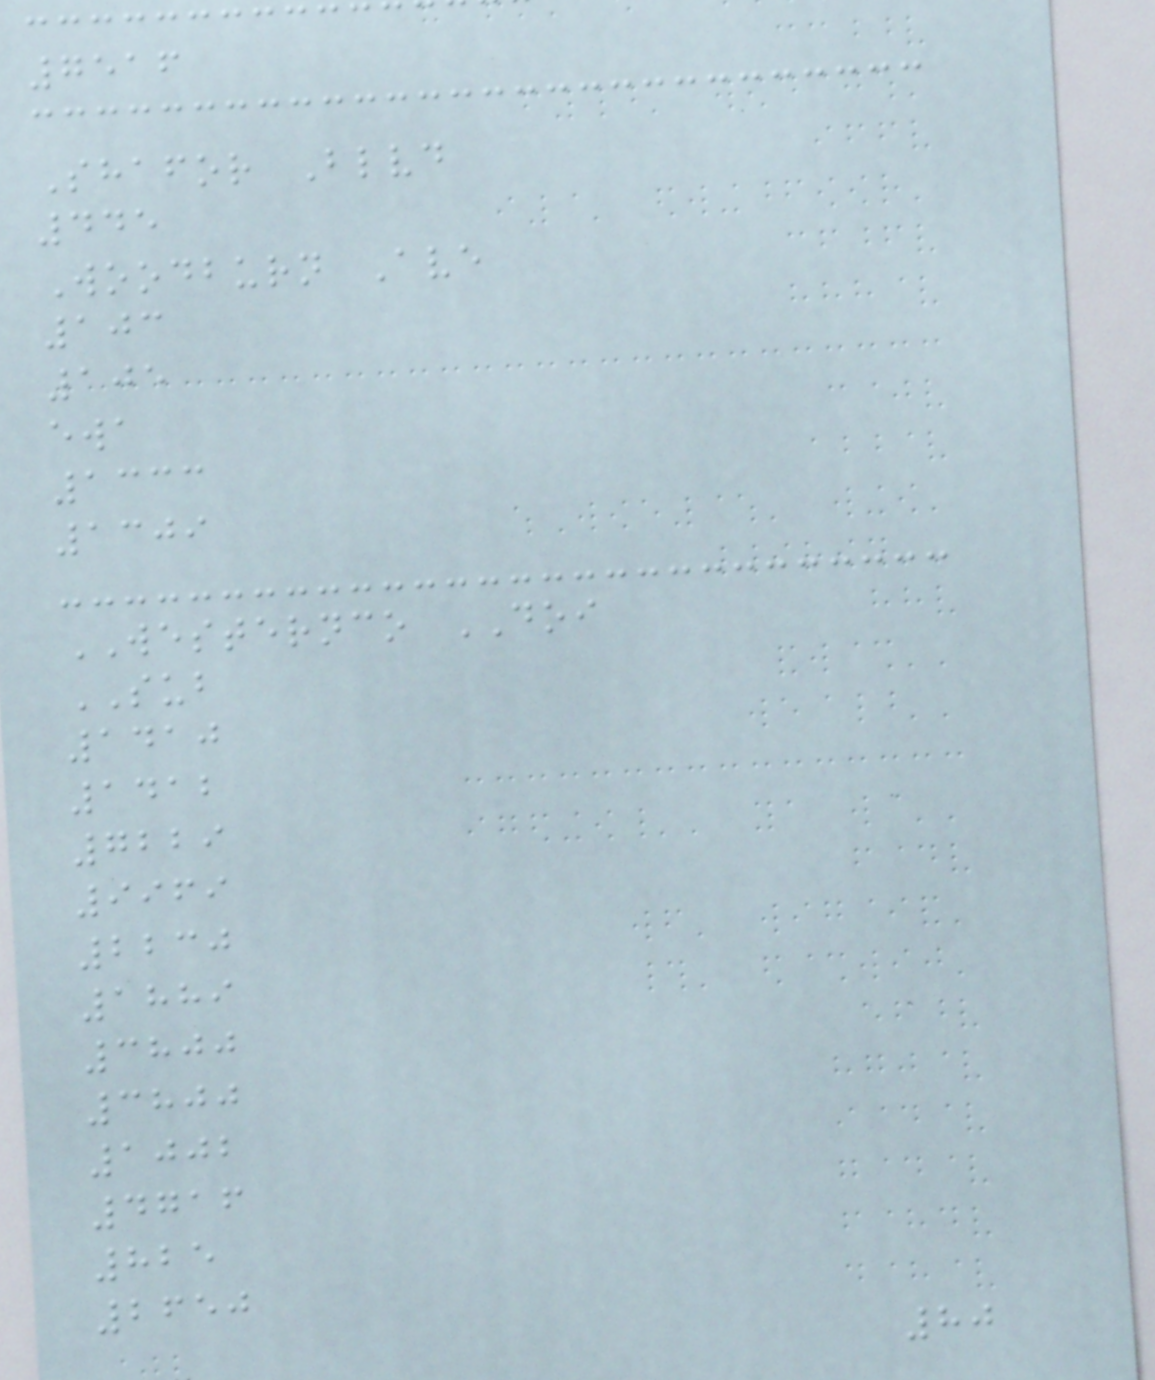7516
Shafor Blvd
445
Woodburn Ave
103
105
ewa
1333
1309
WESTERNCO DOI
SUB
1410
1412
7229
9969
2230
1889
3800
3800
1002
4716
825
2650
80
